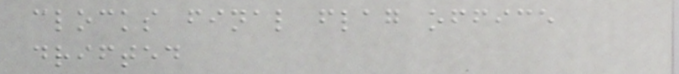clocks final flag office
drifted
